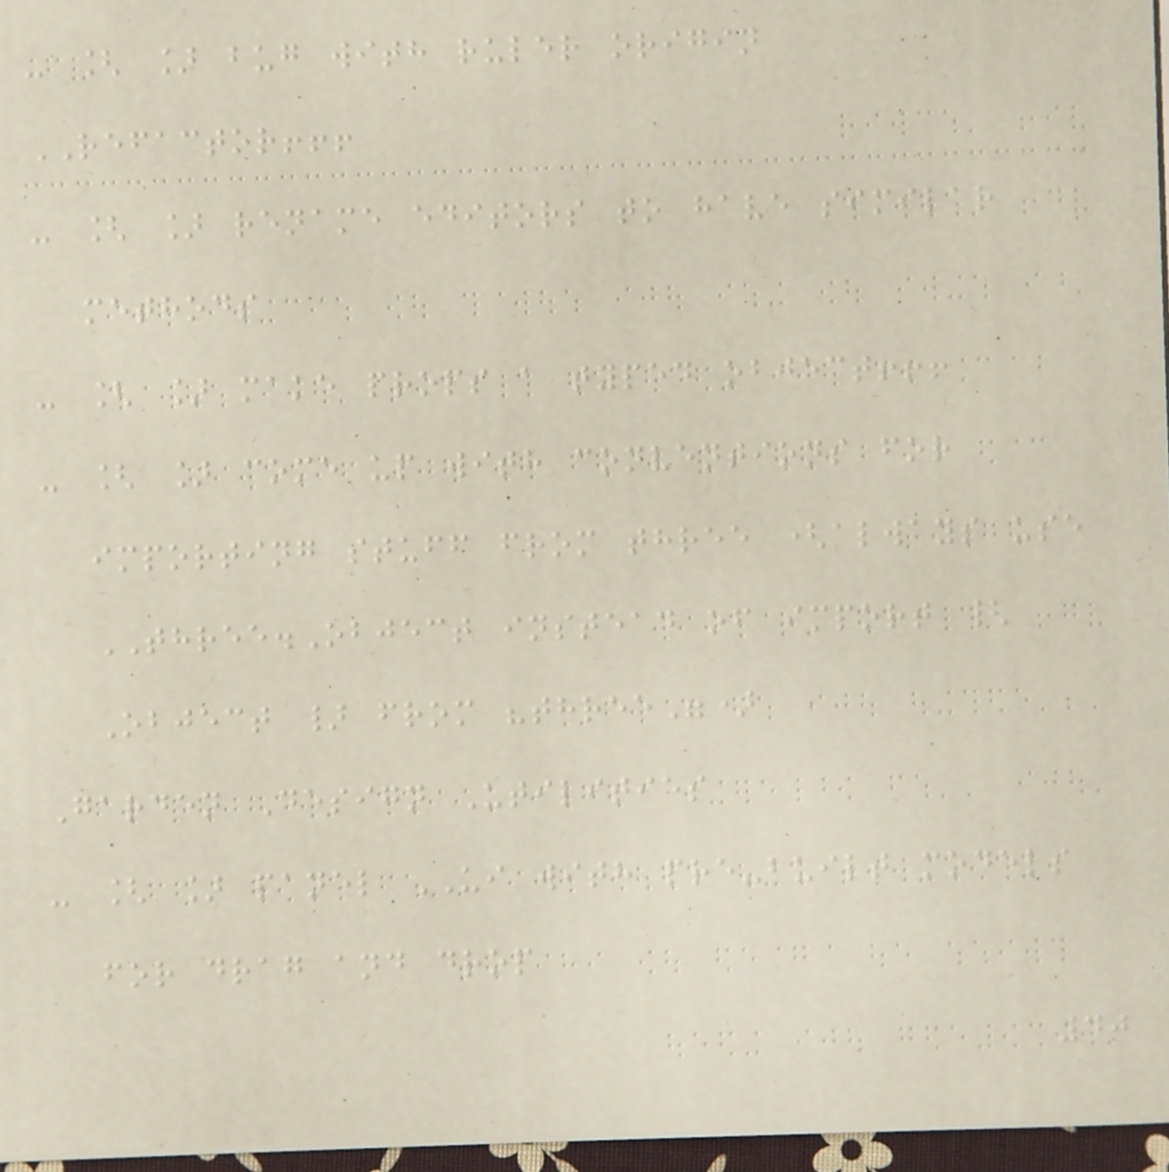- [ ] bug with ruler origin
REFACTOR!!!
- [ ] rename editors to have similar
methods
- [ ] make props a typed object!!!
- [ ] come up with conventions for
importing stuff from three (always use
THREE.Object instead of import {
Object } from "three")
Garden Design Utilities
- [ ] panel UI with pre-built models
for drag and drop
40
